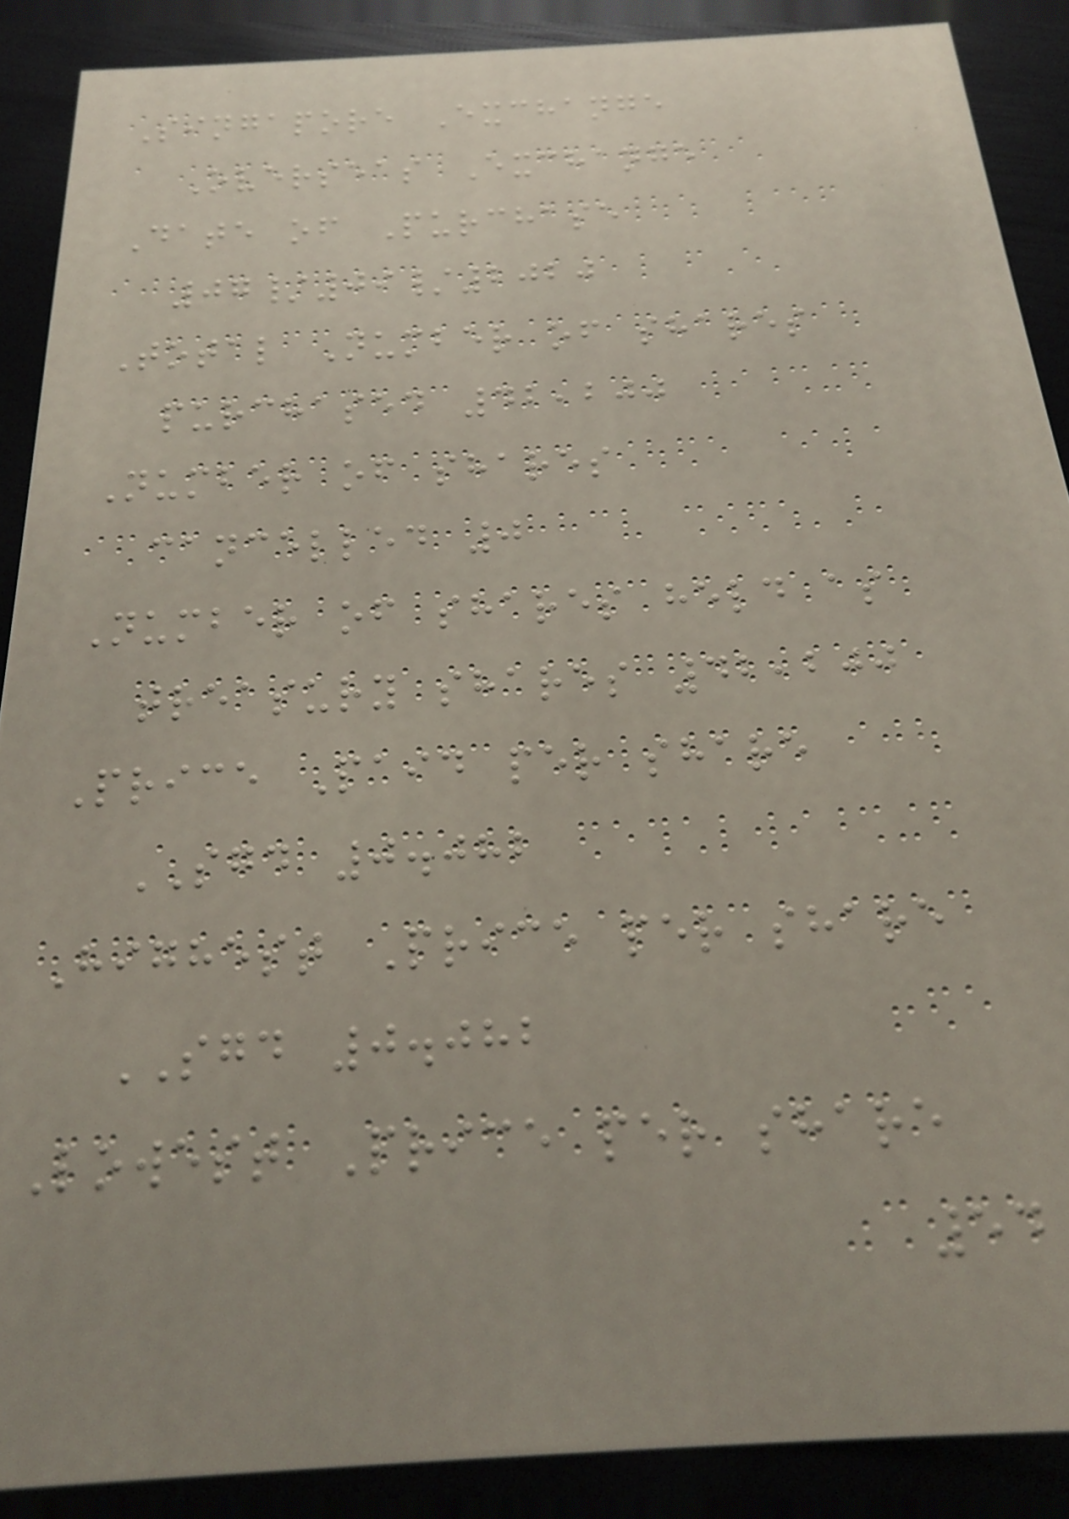Singapore Exchange
Overseas Exchange
Date of Purchase
07/09/2020
Total Number of shares
purchased 42,200
Number of shares
cancelled 0
Number of shares held as
treasury shares 42,200
Price Paid per share
SGD 0.082
Highest Price per share
SGD 0.082
Lowest Price per share
54
